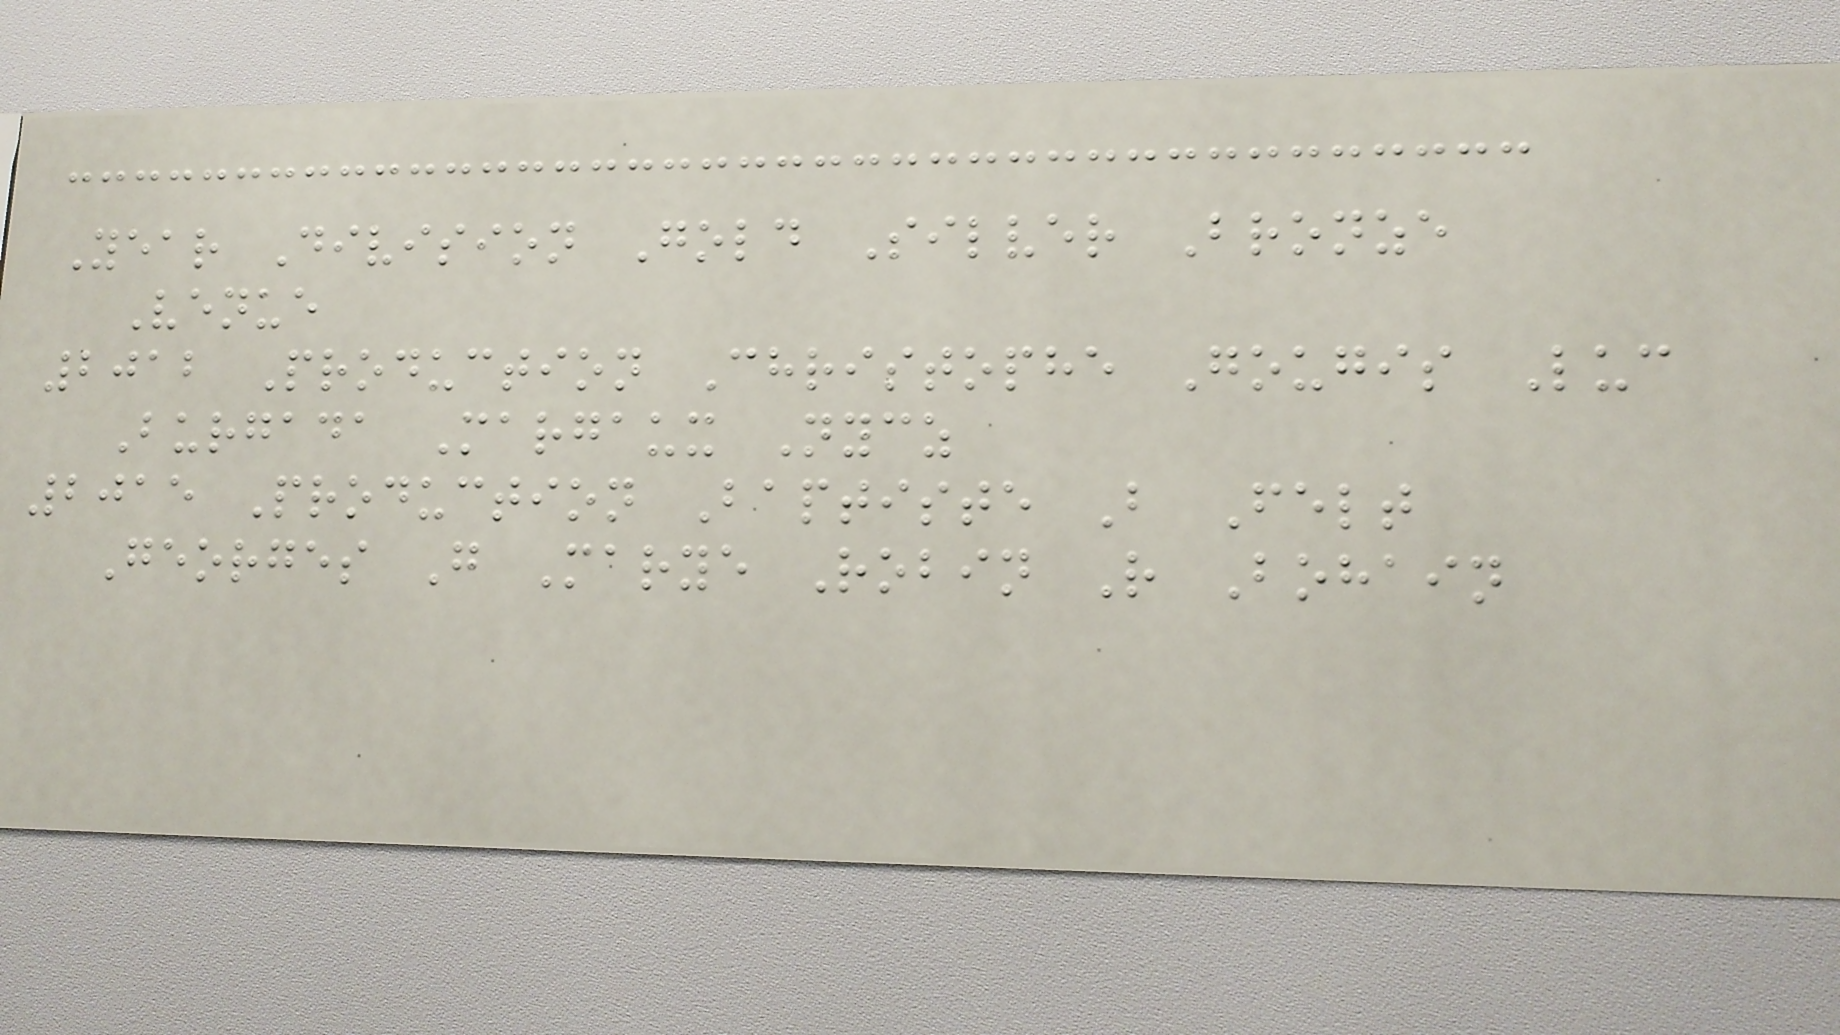Year Division Gold Silver Bronze
Venue
2012 Production Christophe Gougis Luc
Burgada Margaux Nycz
2015 Production Baptiste B Felt
Georges G Marye Robin R Bohain
